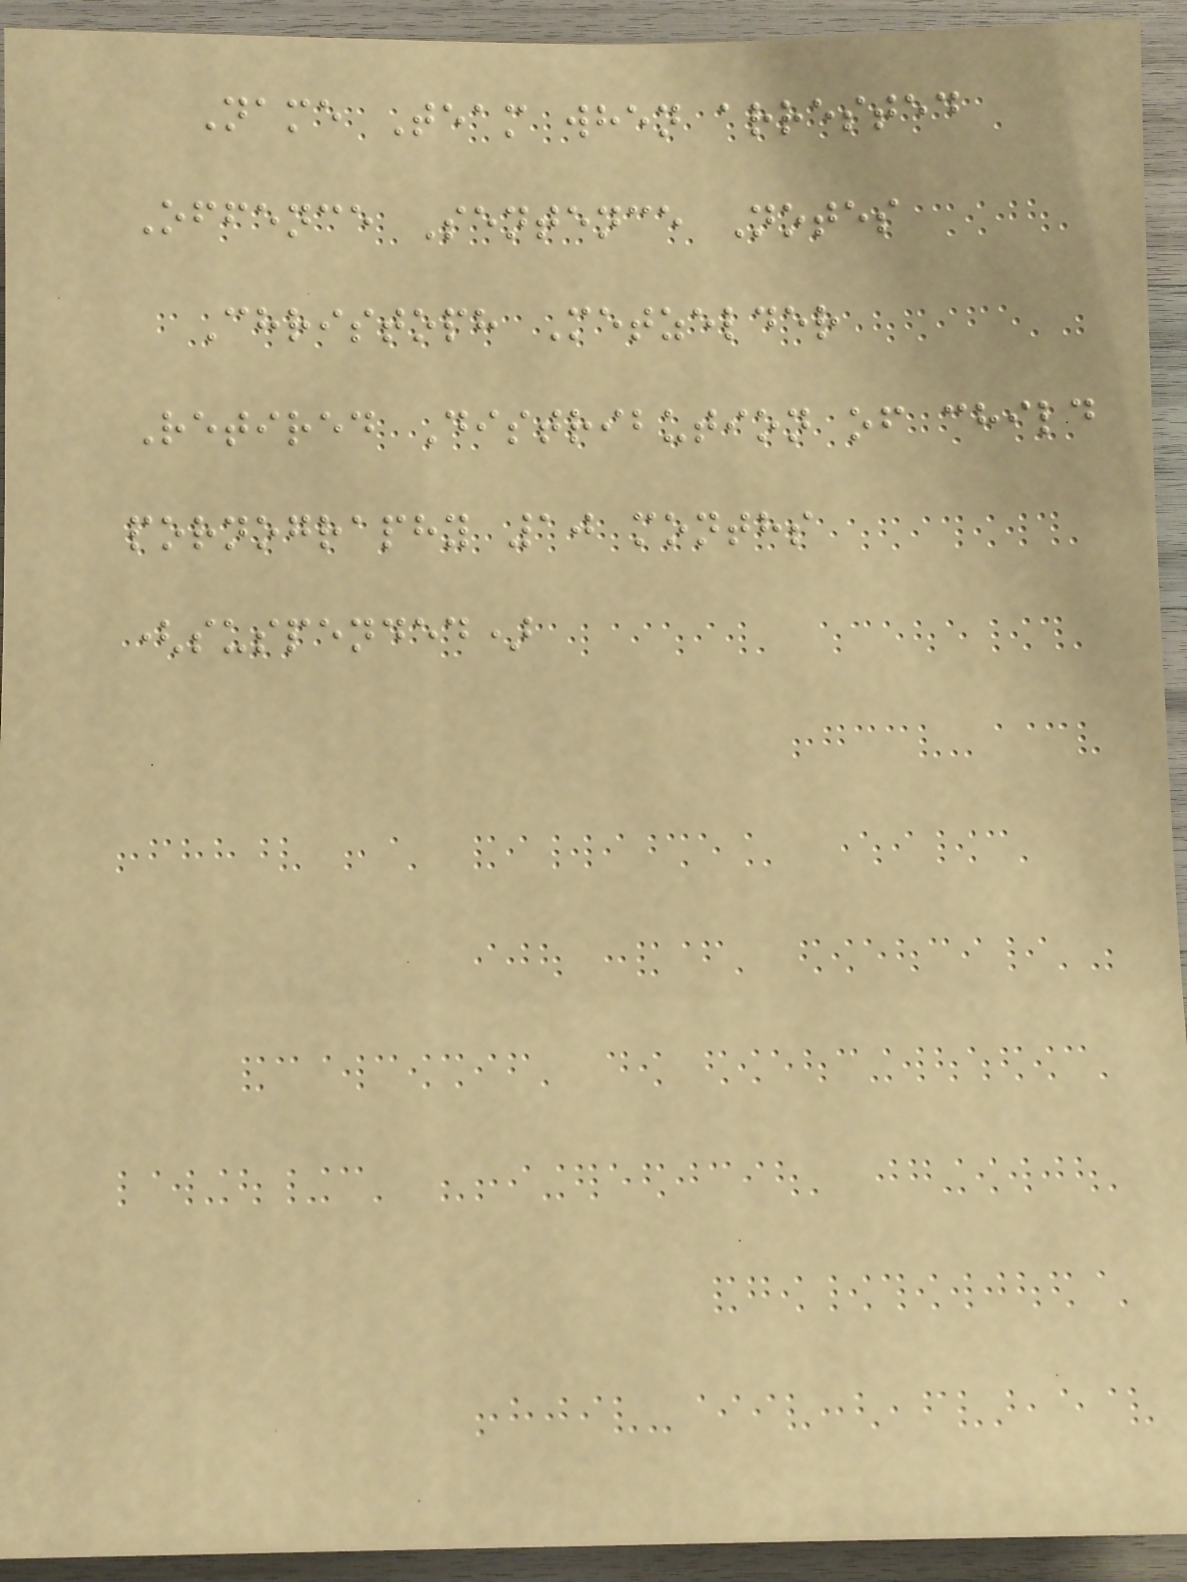Name Team when arrested
Offence Sentence Notes
Christoph Metzelder
Retired Distribution of child
pornography 10 months
(suspended)
